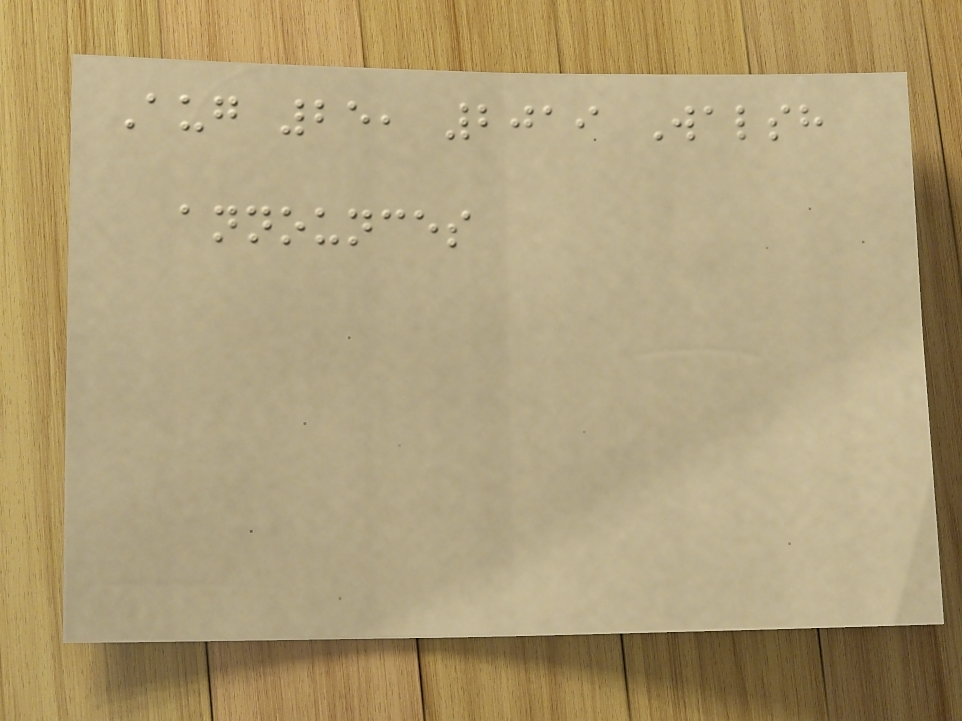Aug 25, 2019 Walsh
announces
